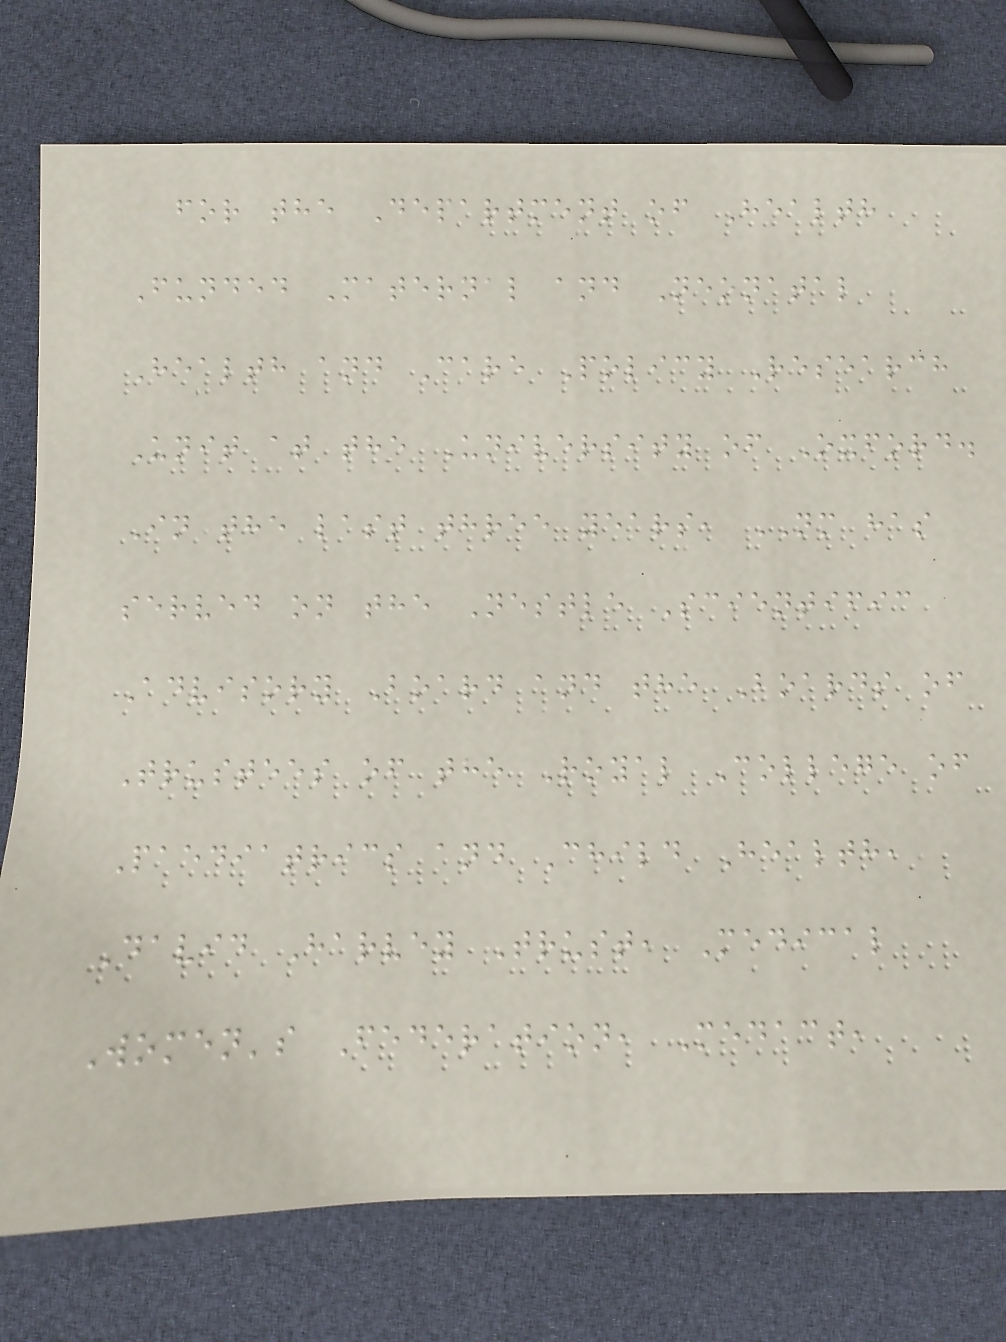for the Department of Health
Funded Maternal and Neonatal
Health and Care Policy Research
Unit at the University of Oxford.
In the last three years, NM has
served on the Nestle Scientific
Advisory Board and the Boards of
Trustees of the Royal College of
Paediatrics and Child Health,
David Harvey Trust, Medical
Women's Federation, Medact,
